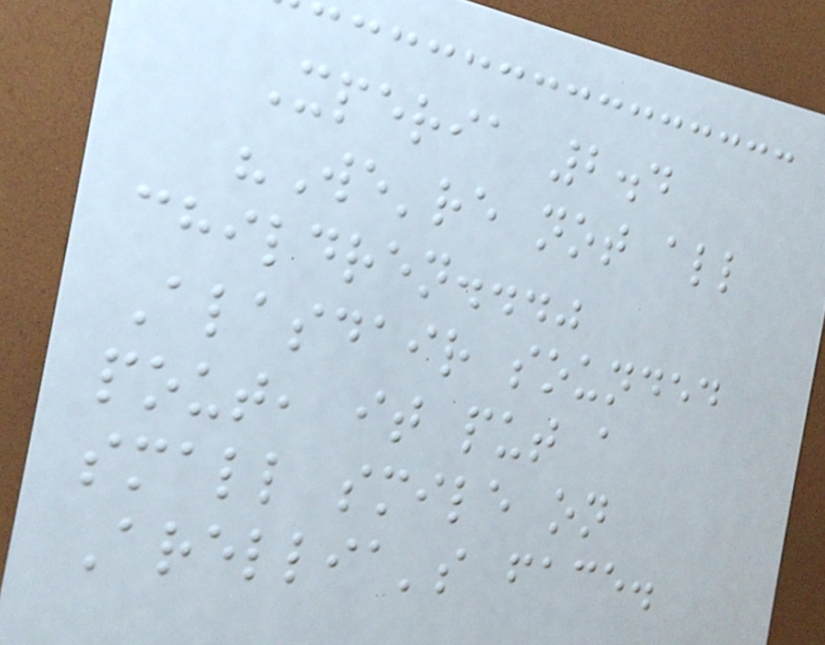Xperia 2.4
"We're not all
children..."
Alasdair sounded
pout, it put a
small smile on
Arellia's face.
